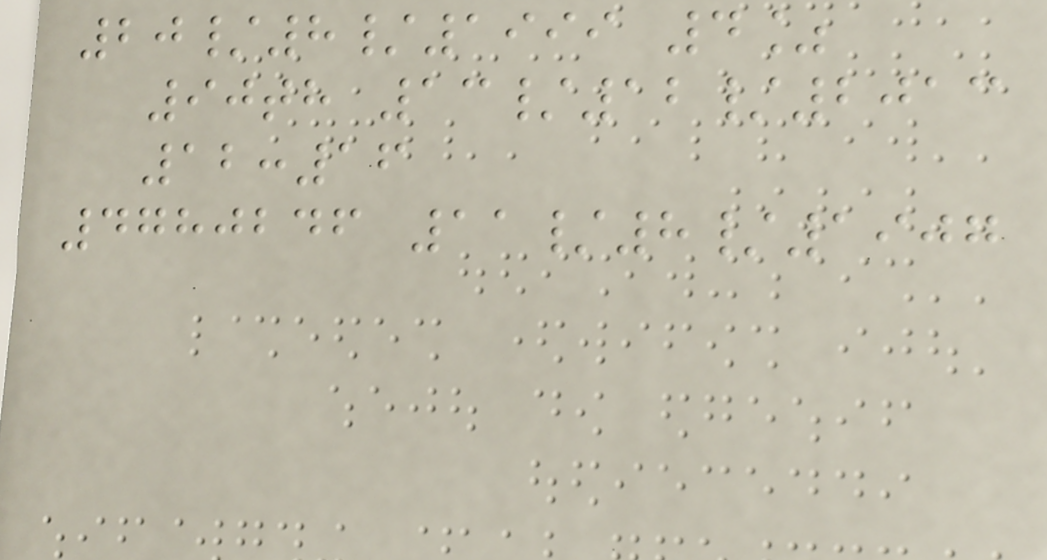20/8/1999 4%
90th 13/12/2013
12:16
4780246 11/8/1907
